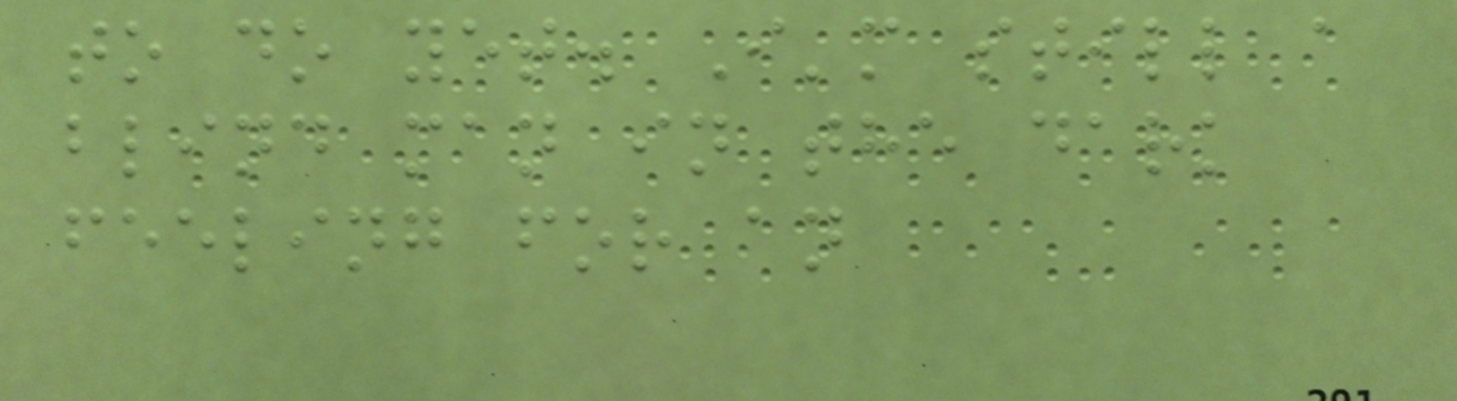to do yet. I'm still a
blind man in the dark
feeling for an
